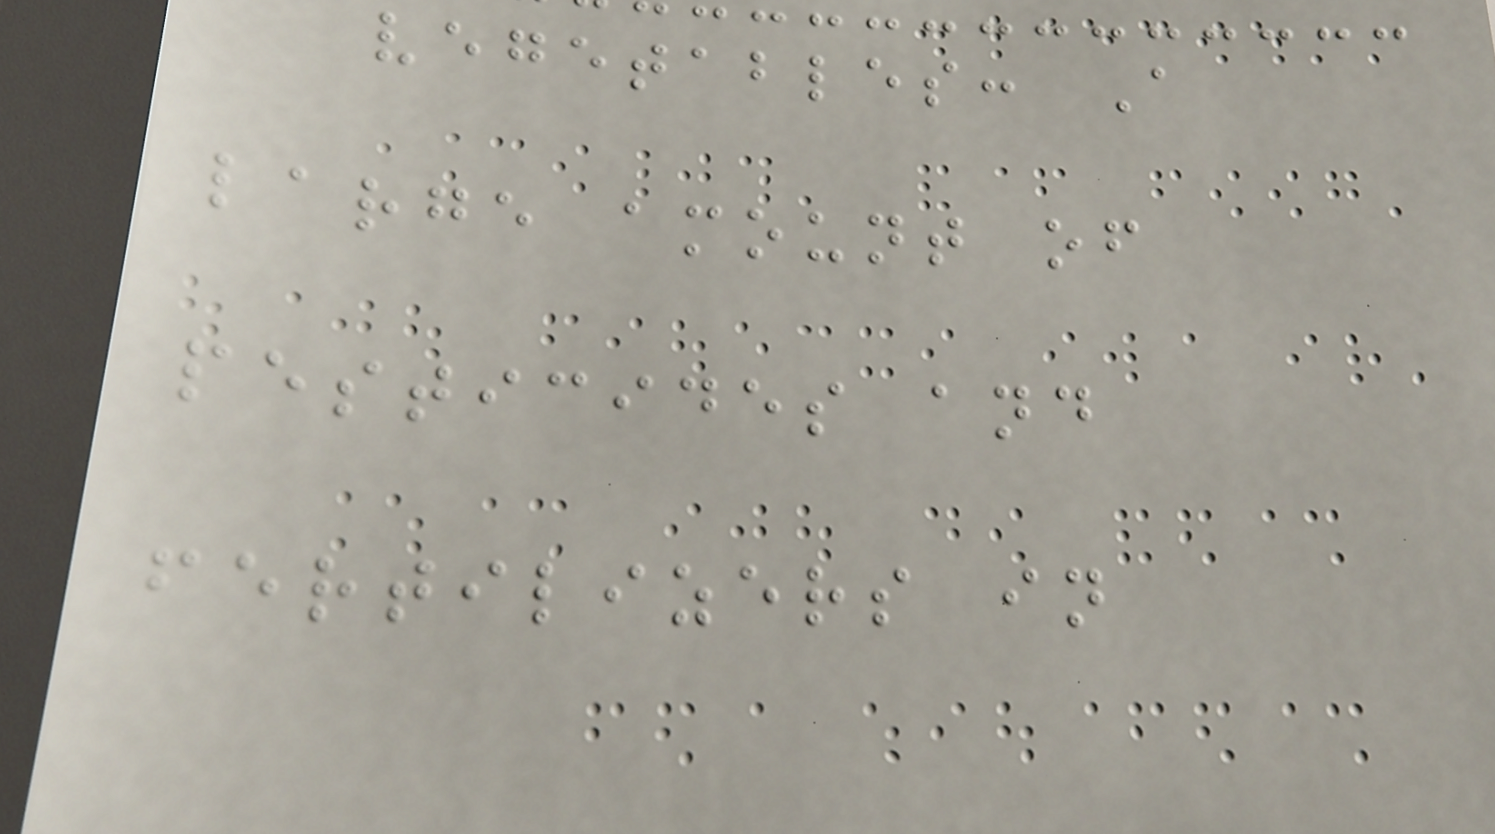vegetables: A
large amount of
pesticides and
fertilizers in
